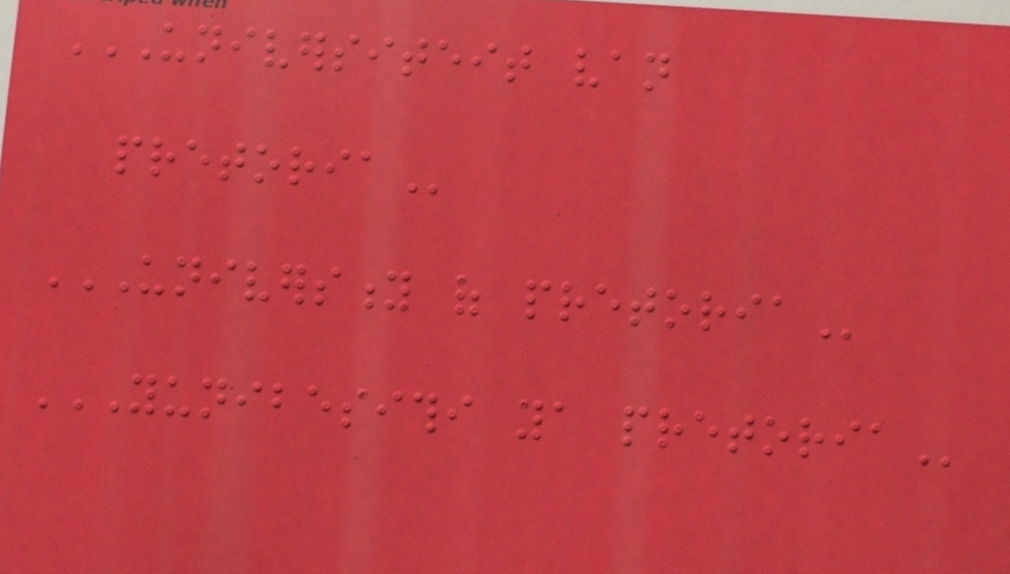UNIVERSITEIT VAN
PRETORIA
UNIVERSITY OF PRETORIA
YUNIBESITHI YA PRETORIA
